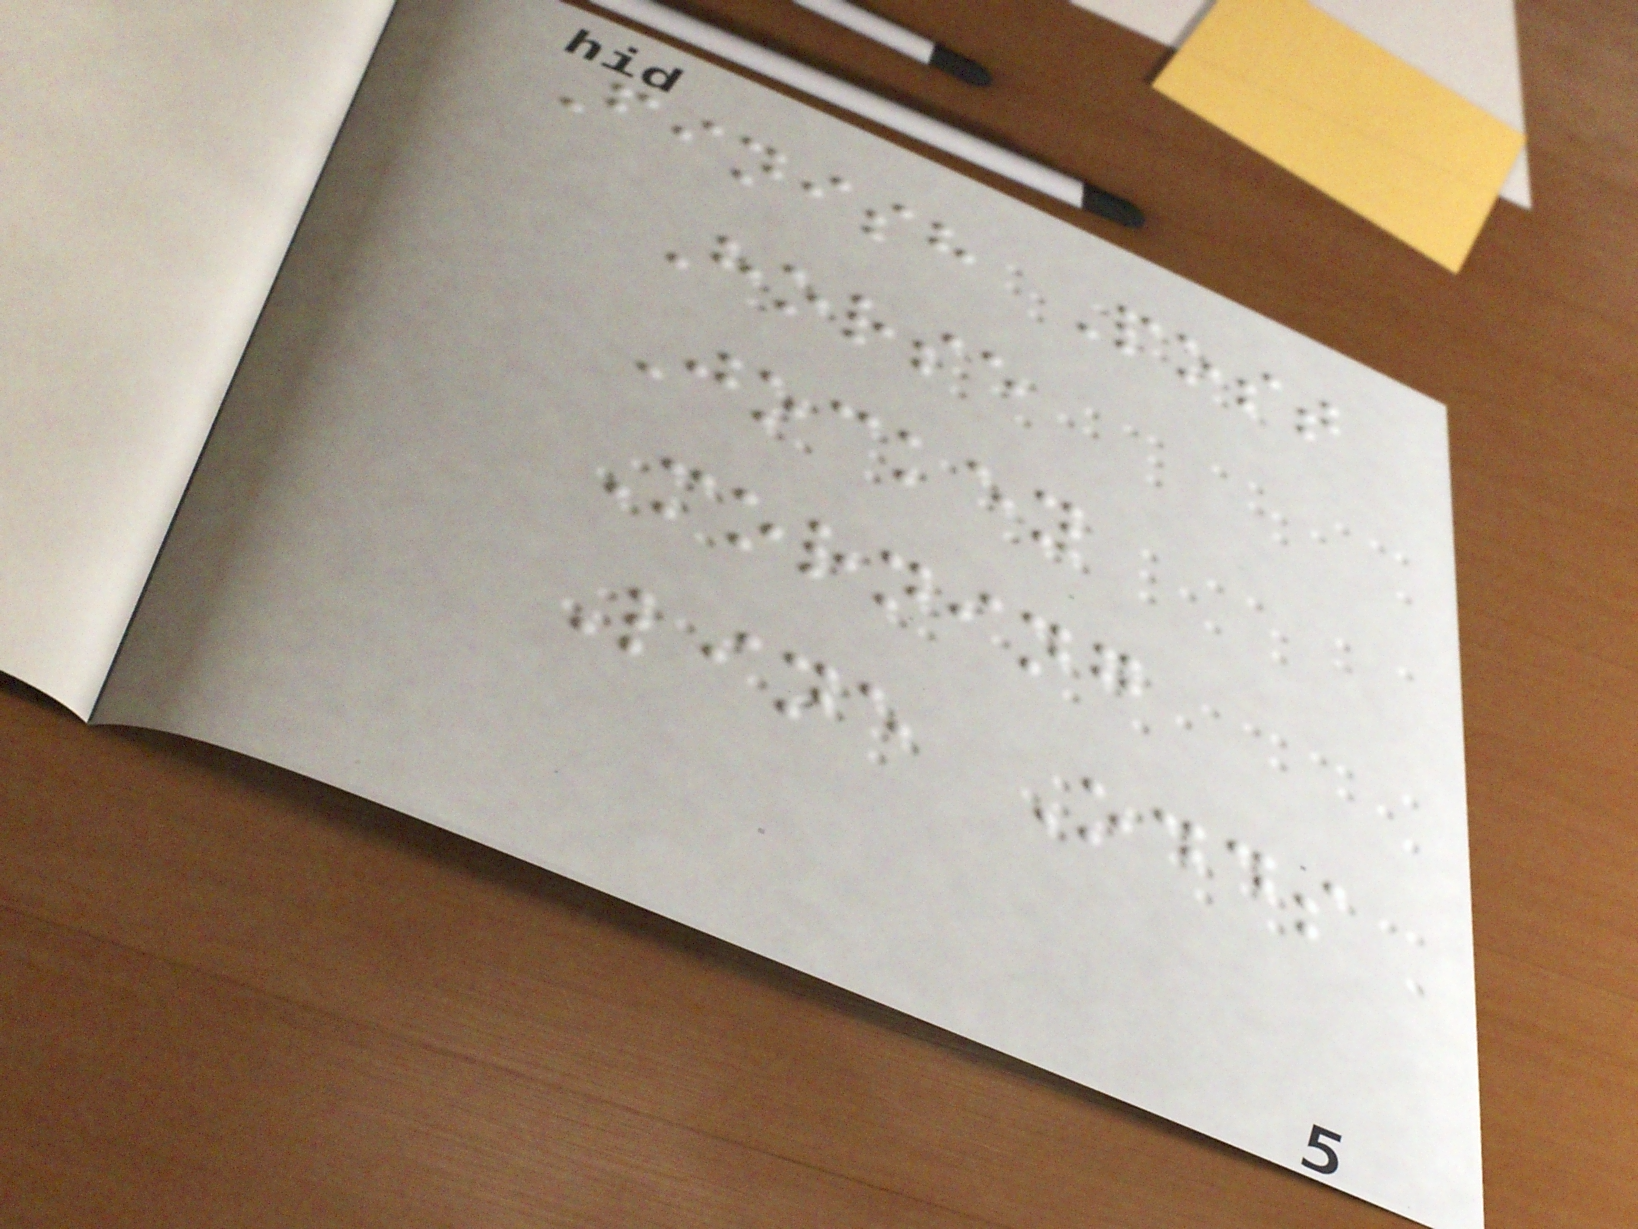Finish Post
Horse
Jockey
Morning
Line Odds
